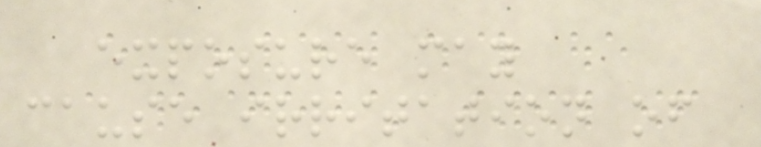exposure may
cause irritation of
